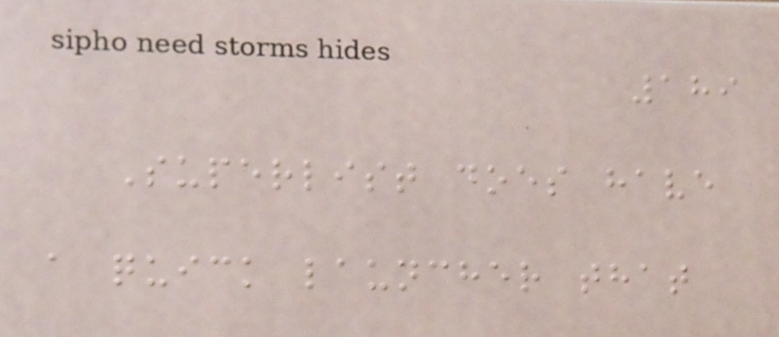189
Superlist does have
a quick launcher that
